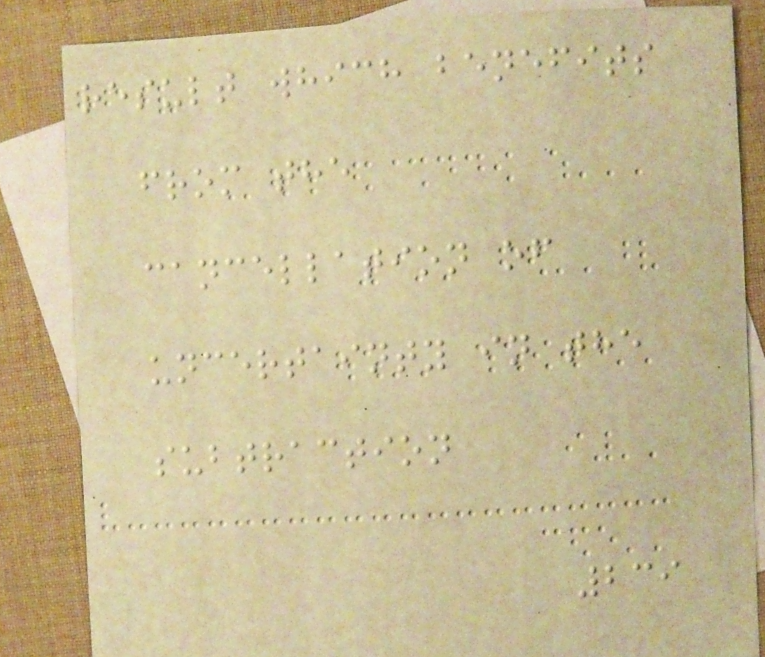result which benefits
from the
cancellation of
uncertainty in the
subtraction
239
